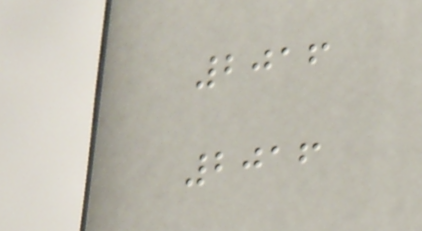2016
2016
